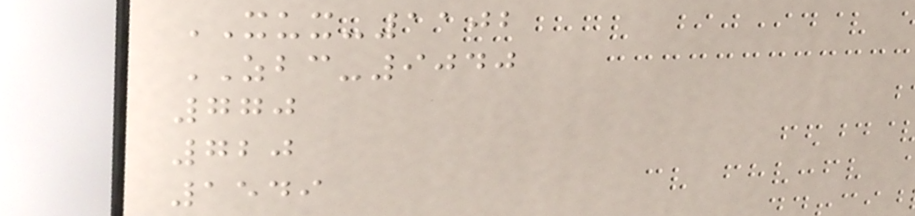XUX-1102
ZBC-9040
770
720
1549
